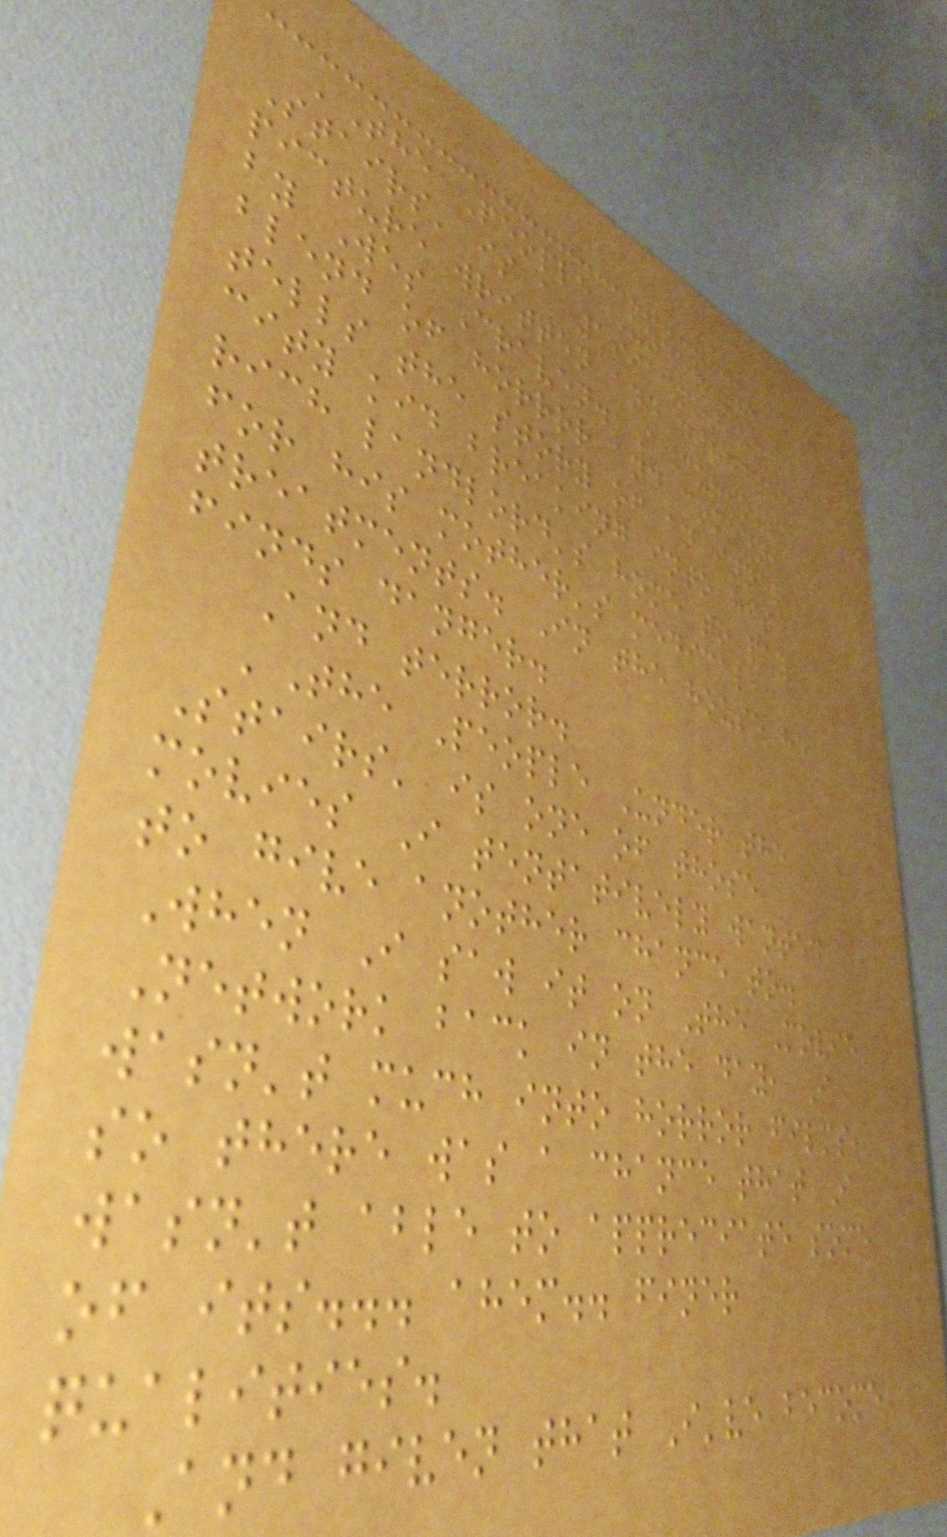'The People Under the
Stairs' is a 1991 motion
picture written and directed
by Wes Craven. A curious
blend of horror and comedy, it
tells the story of an inner
city kid breaking into his
rich landlord's home to pay
for his mother's medical
treatments. In the house he
finds danger.
And terror.
'The People Under the
Stairs' is one of those
movies I tentatively wanted
to give another chance to.
When I saw it on The Movie
Network back in the day, I
wasn't much into horror films,
so there was a chance that I
wasn't able to appreciate some
of its... ahem.. finer
qualities.
And given that I've become
